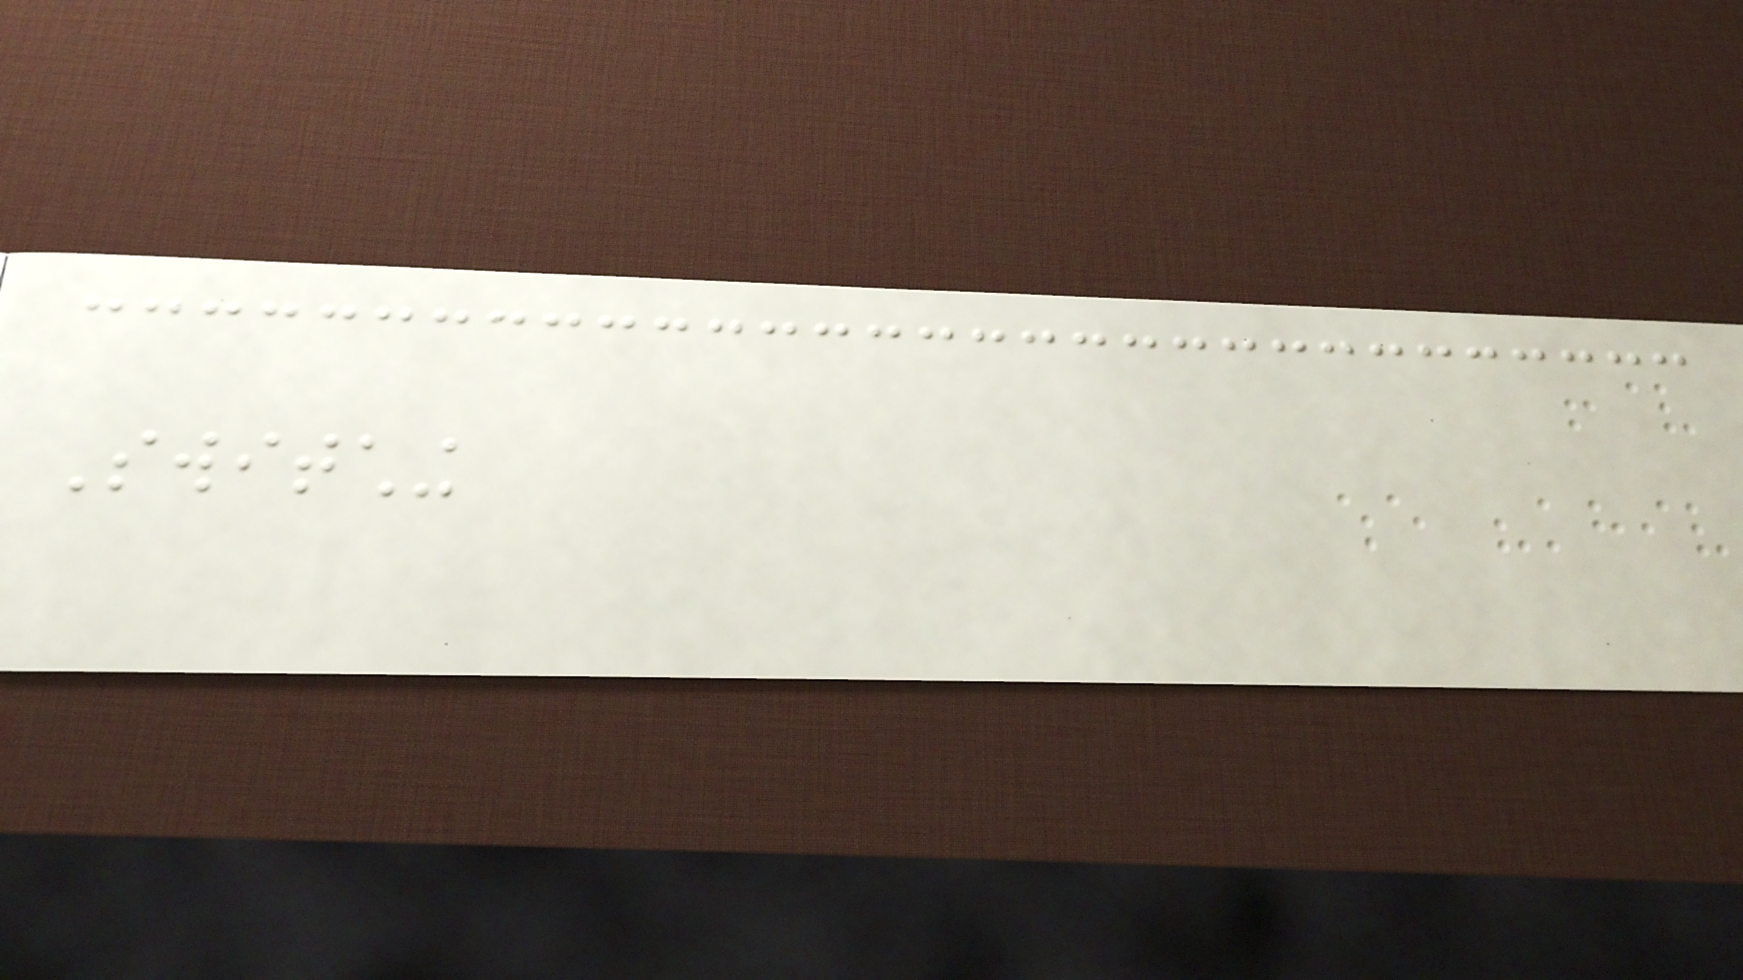Switching
